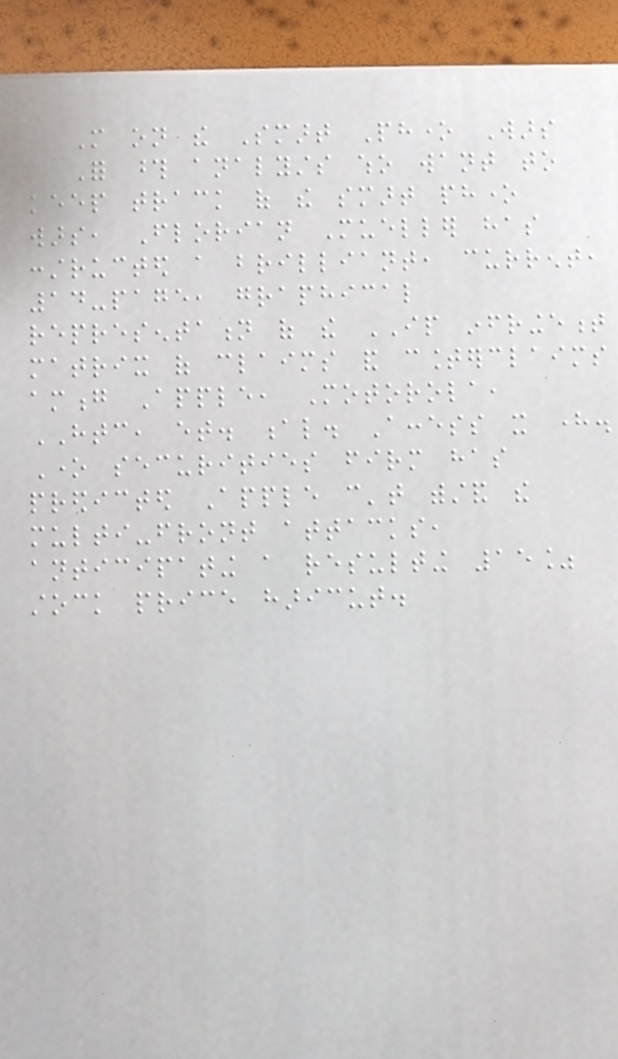More on the Smart Phone Wars
For those analysts who want to
keep track of the smart phone
wars, Florian Mueller has
constructed a brilliant, current,
14-page, graphical
representation of the IP infringement
matrix of claims and counterclaims
among Apple, Motorola,
HTC, et. al. Access it here.
One securities firm has
predicted Apple can't withstand the
multi-front attacks,
anticipating a resulting 15%
stock price haricut.
